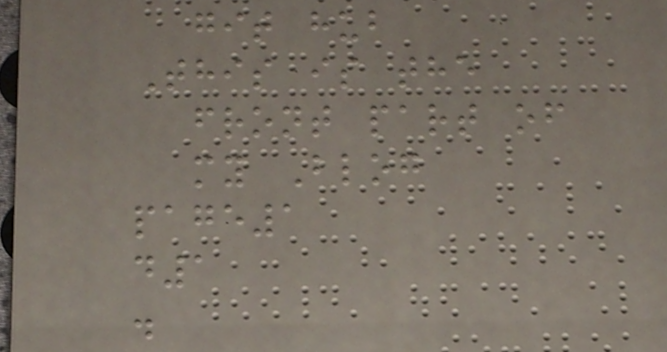git hub
This is the
front part of
my Blog
page1
d1
.
